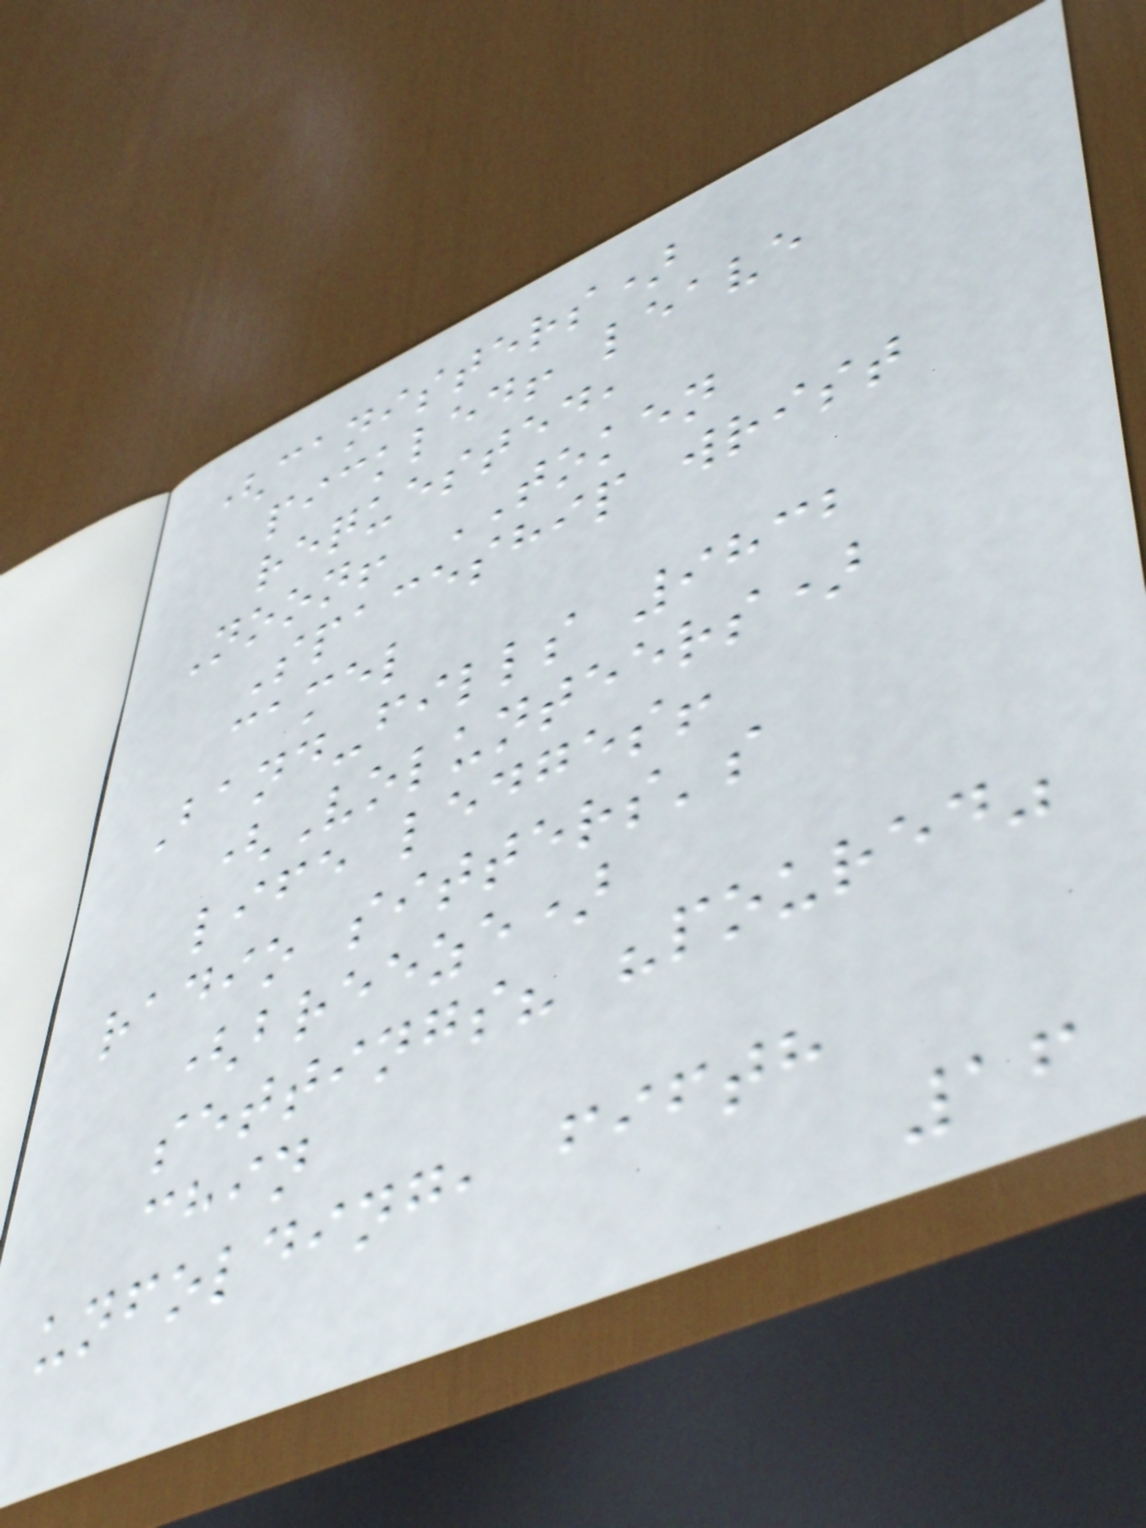(canisters)
pickled! leave
requested,
Noon! TOKEN
Spaceship wrist
camel
Band-fills 9832
(Volunteers)
life ledges!
radio sitters's
(breeze)
settings? "poured"
chin
unfolding, fifth
16
